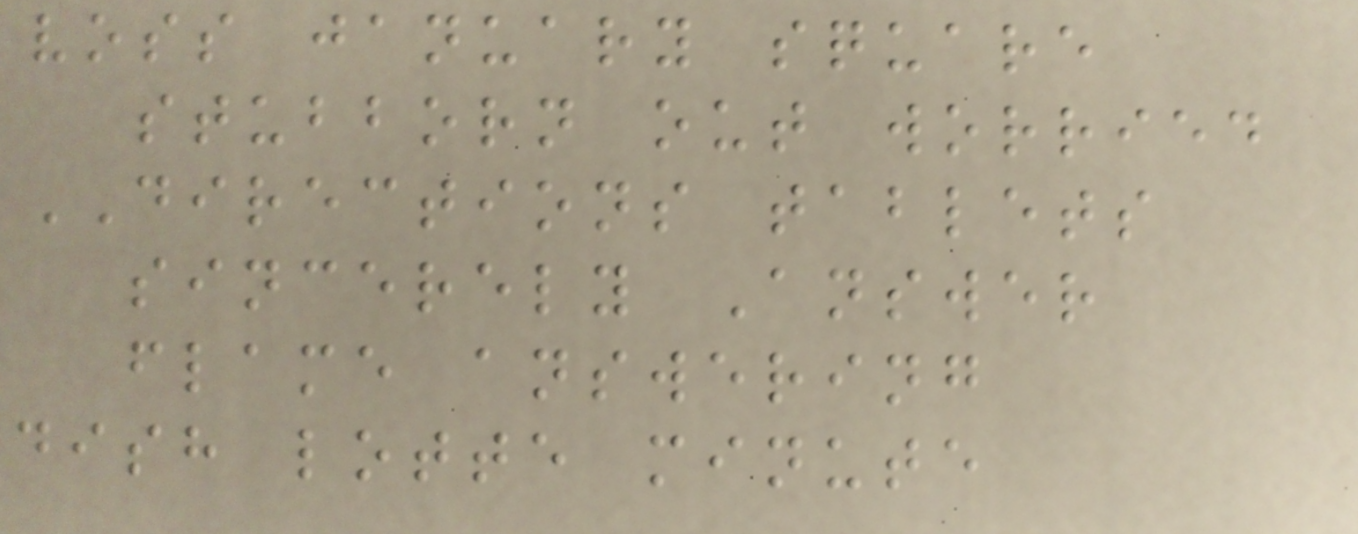voss january square
stubborn out worried
DIRECTIONS tablets
sincerely Answer
flame answering
dish lotte minute
